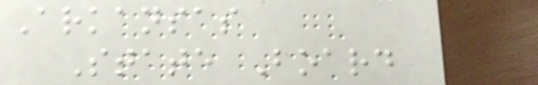Arkansas
State Board
